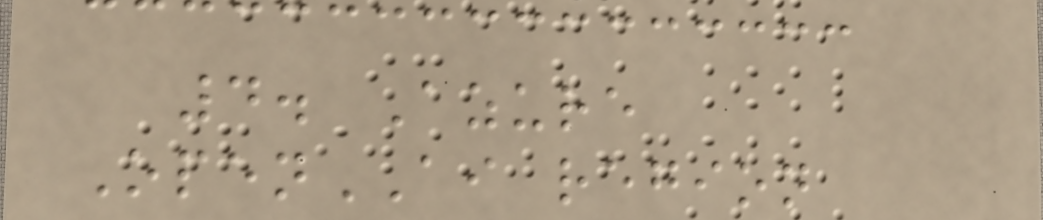4. Azure
OpenAI region
